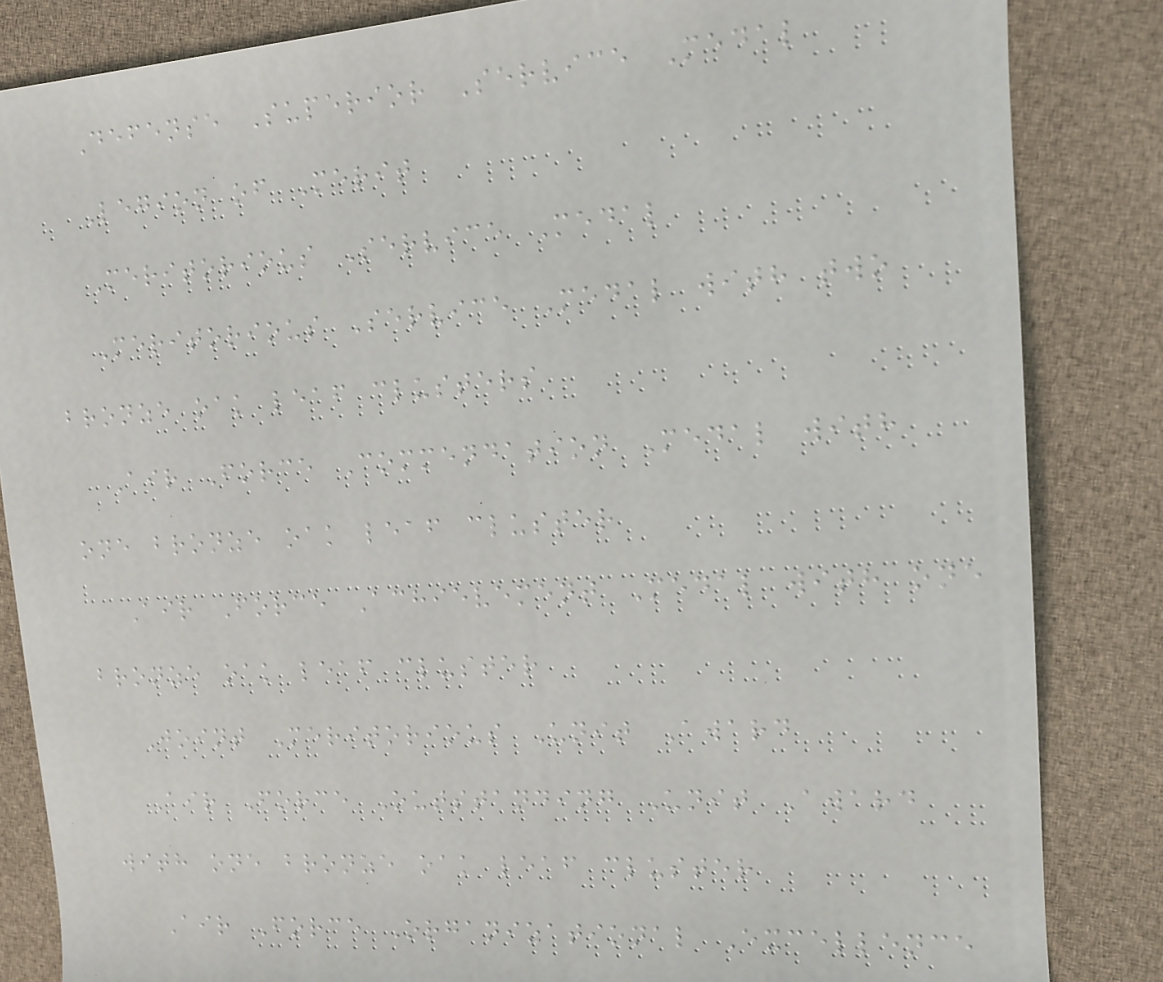Defense Superior Service Medal
Legion of Merit
Meritorious Service Medal
Meritorious Service Medal with two
bronze oak leaf clusters
Air Force Commendation Medal with
one bronze oak leaf cluster
Air Force Achievement Medal with one
bronze oak leaf cluster
Joint Meritorious Unit Award
Air Force Outstanding Unit Award
with one bronze oak leaf cluster
Air Force Organizational Excellence
